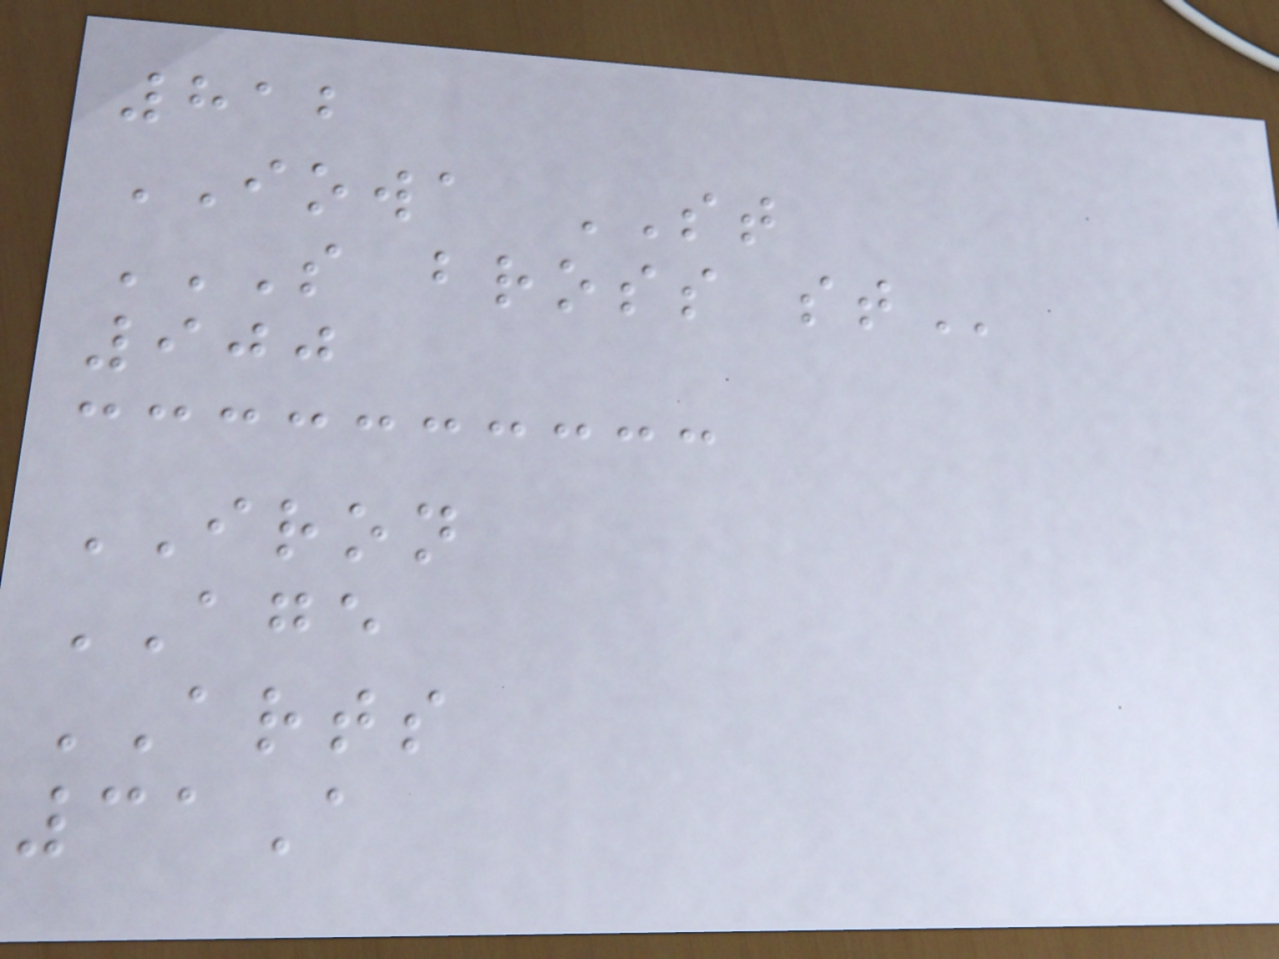812
IOWA ST
S BROSS ST
900
IRON
AGE
ARTS
31A
